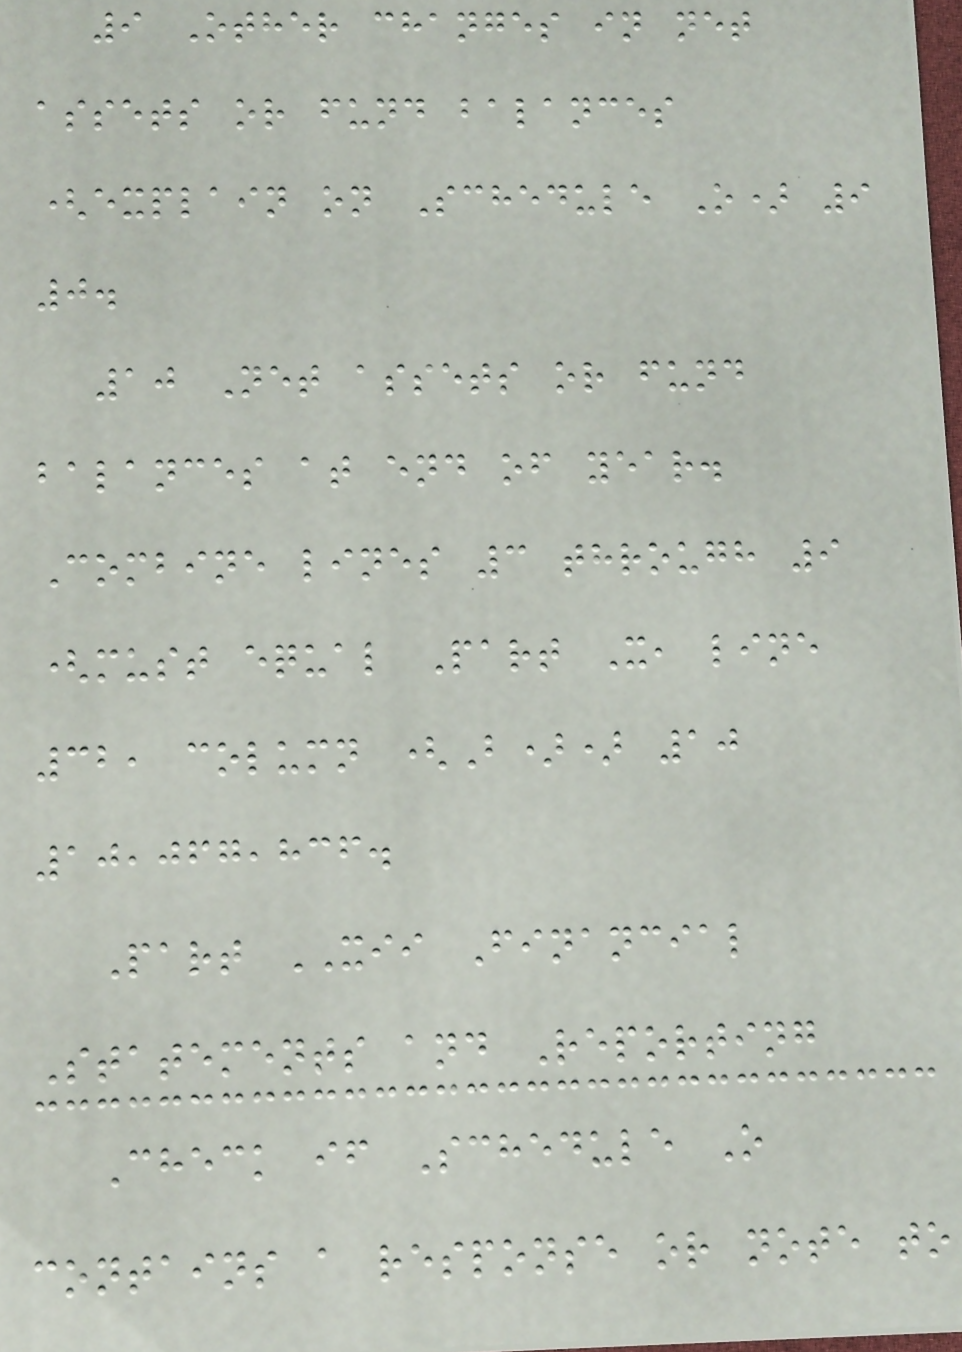9 Other changes in net
assets or fund balances
(explain on Schedule O) 9
0.
10 Net assets or fund
balances at end of year.
Combine lines 3 through 9
(must equal Part X, line
32, column (B)) 10
10,067,836.
Part XII Financial
Statements and Reporting
Check if Schedule O
contains a response or note to
